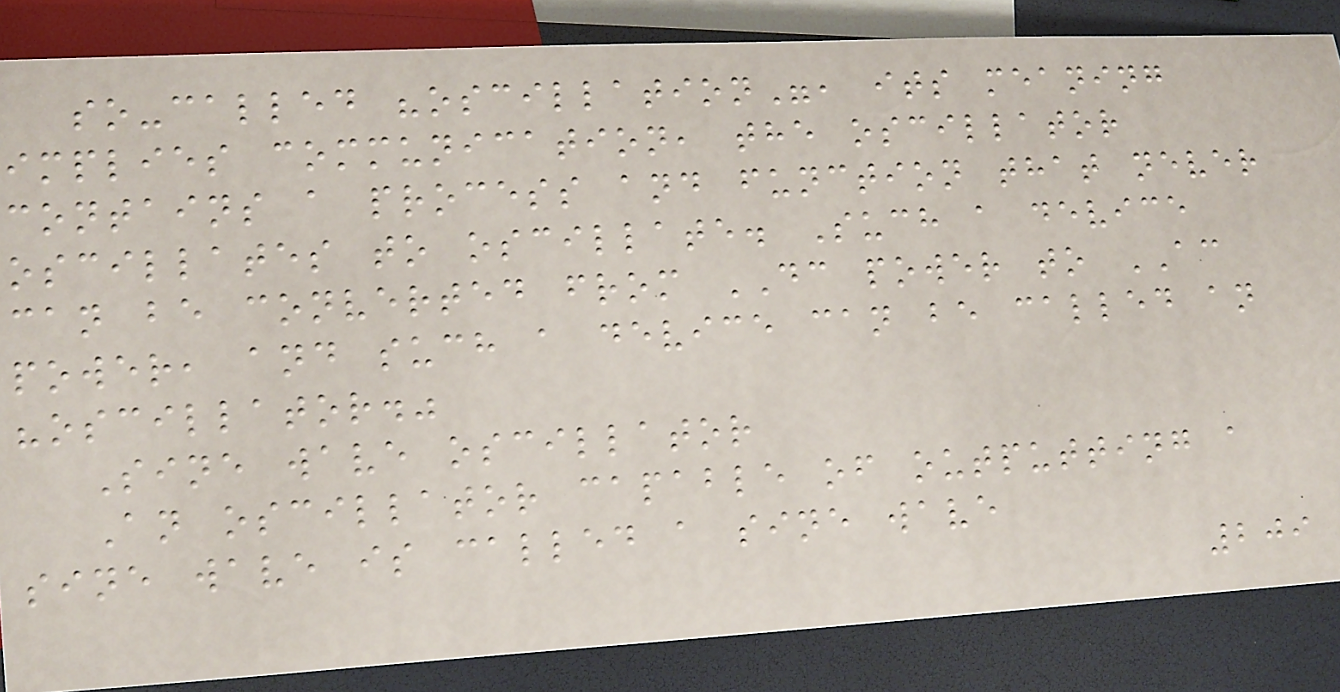so-called "oscillation", its meaning
implies communication, the oscillator
contains a process and function that never
oscillates to oscillate. Such a device
can be converted from DC power to AC
power, and such a device can be called an
"oscillator."
Sine wave oscillator
An oscillator capable of outputting a
sine wave is called a sine wave
209
